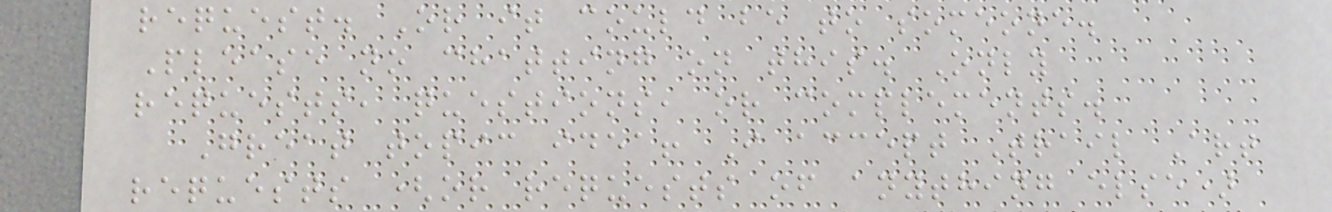request. Or it could be to someone.
Please no chatting on this. Only
requests, questions, or complements.
Great topic idea! I accept Trail Art
requests (or requests of anything else)
